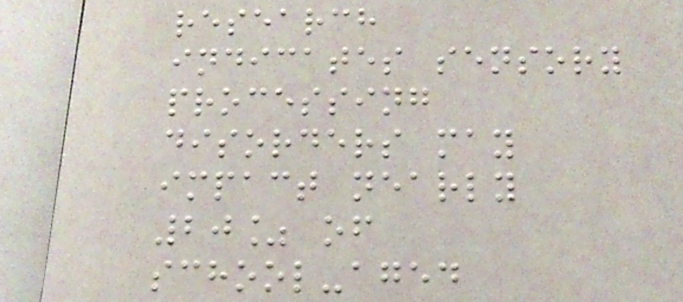research
indicates sensory
processing
disorders may
impact nearly
20% of
school-aged
